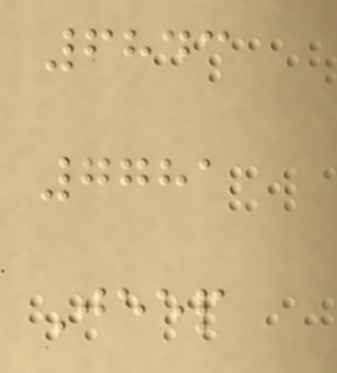6843
7781
Jeep
